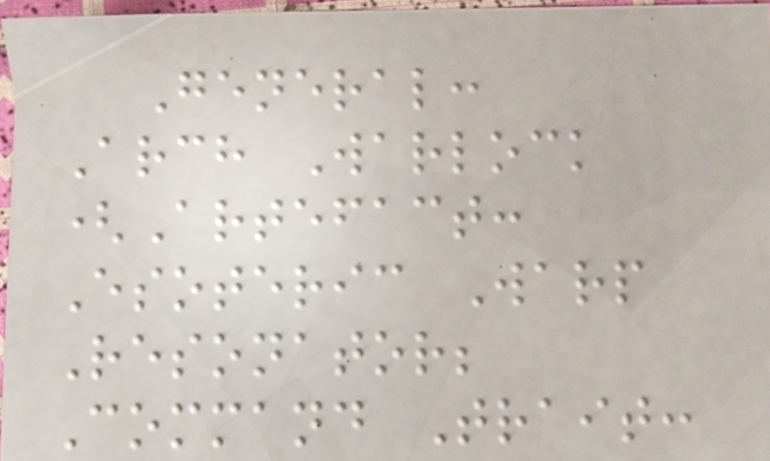General:
Arch Warlock
(Artefact:
Esoteric Warp
Resonator;
Command Trait:
